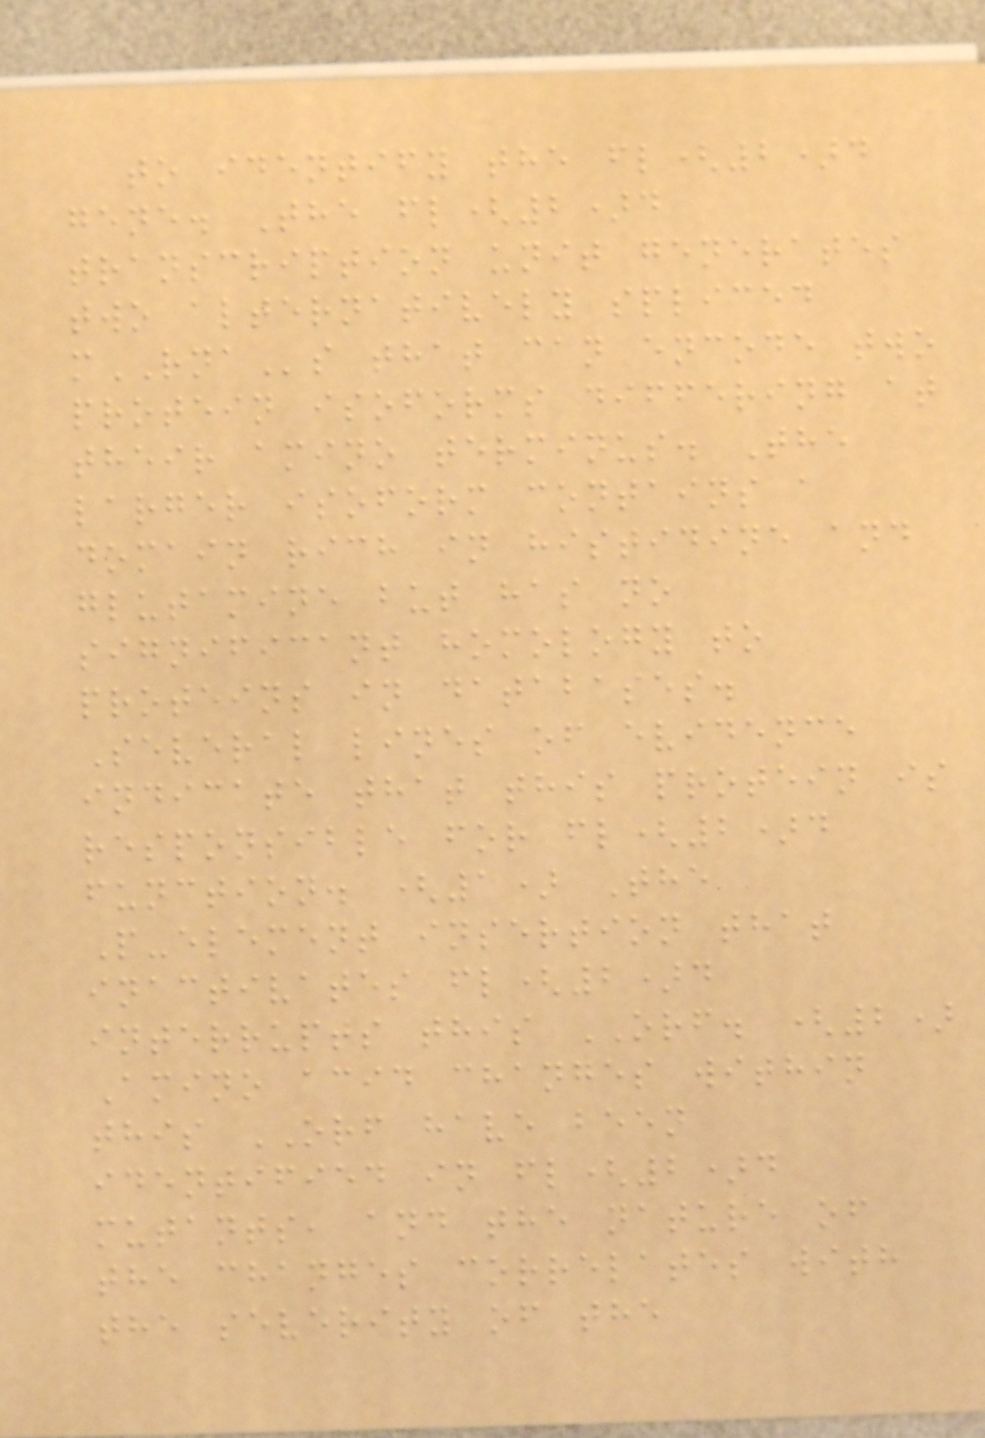to identify the fl(2)d
gene. The fl(2)d
transcription unit generates
two alternatively spliced
mRNAs that can encode two
protein isoforms differing at
their amino terminus. The
larger isoform contains a
domain rich in histidine and
glutamine but has no
significant homology to
proteins in databases.
Several lines of evidence
indicate that this protein is
responsible for fl(2)d
function. (1) The
P-element insertion that
inactivates fl(2)d
interrupts this ORF. (2)
Amino acid changes within
this ORF have been
identified in fl(2)d
mutants, and the nature of
the changes correlates with
the severity of the
